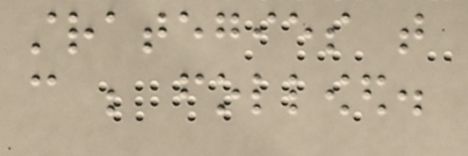strategies that
can be followed.
